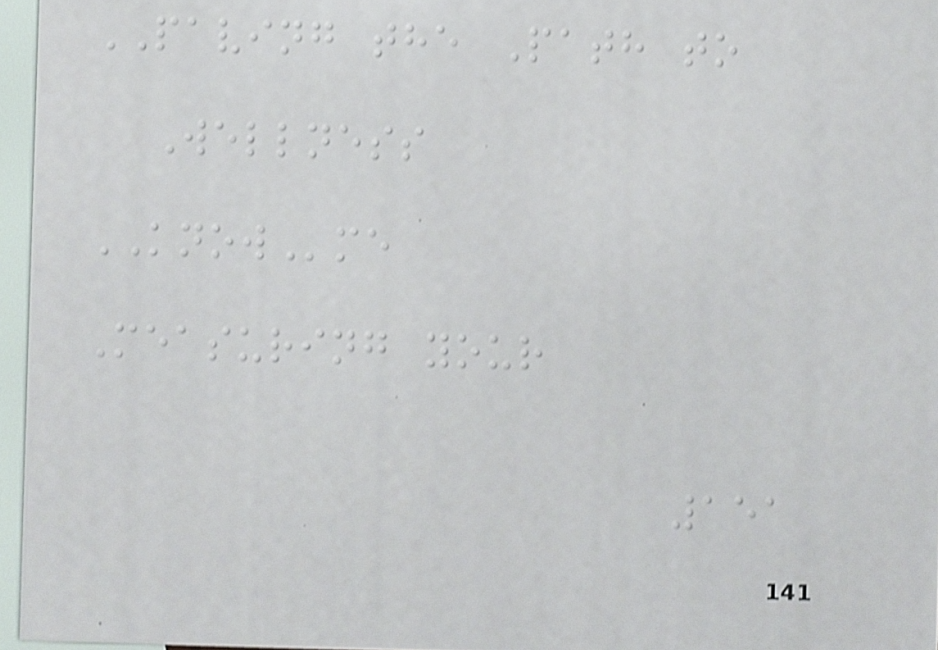PAVING the Path to
Wellness
KNOWme
Measuring your
151
